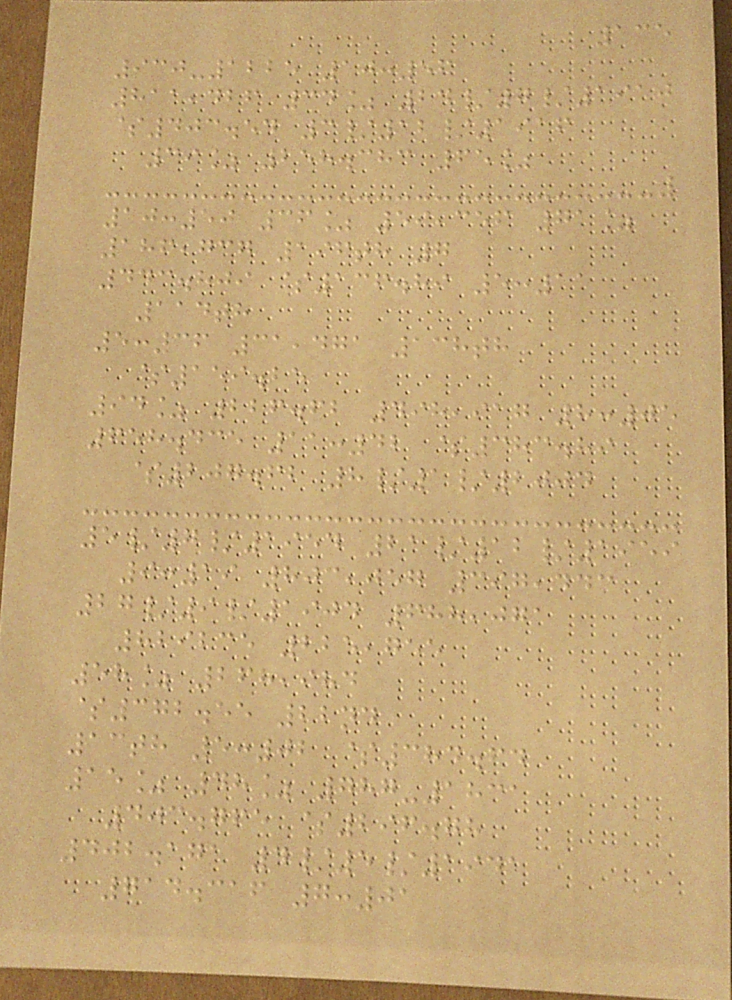135
930-1225 10:56
811,426 34% 24/7/1910
$403.54 3/12/1916
39% 258.383 65%
10:50 36% 59,356 71%
186,737 196th 7
443.809 $136.89 5:11
114th
5:36 31,471 138th
$159.25
94% 226.62 498,917 8:05
658.435 11:42 $383.89
$207.62 8/1/2004
5/7/1954 21/12/1959
9:19 803,057 397,443
27/9/1904 688,071
829235 225,755
58% 268,984
$372.55 22nd
13th 5:02 $384.64
15% 48% 787-1831
403.765 $296.78
402.171 4/5/1941
714.316 7:01
